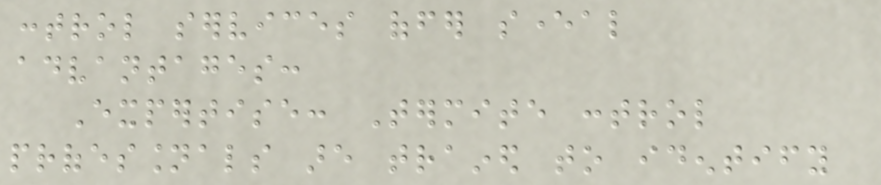control services offer several
advantages:
Expertise: Termite control
professionals are trained to identify
